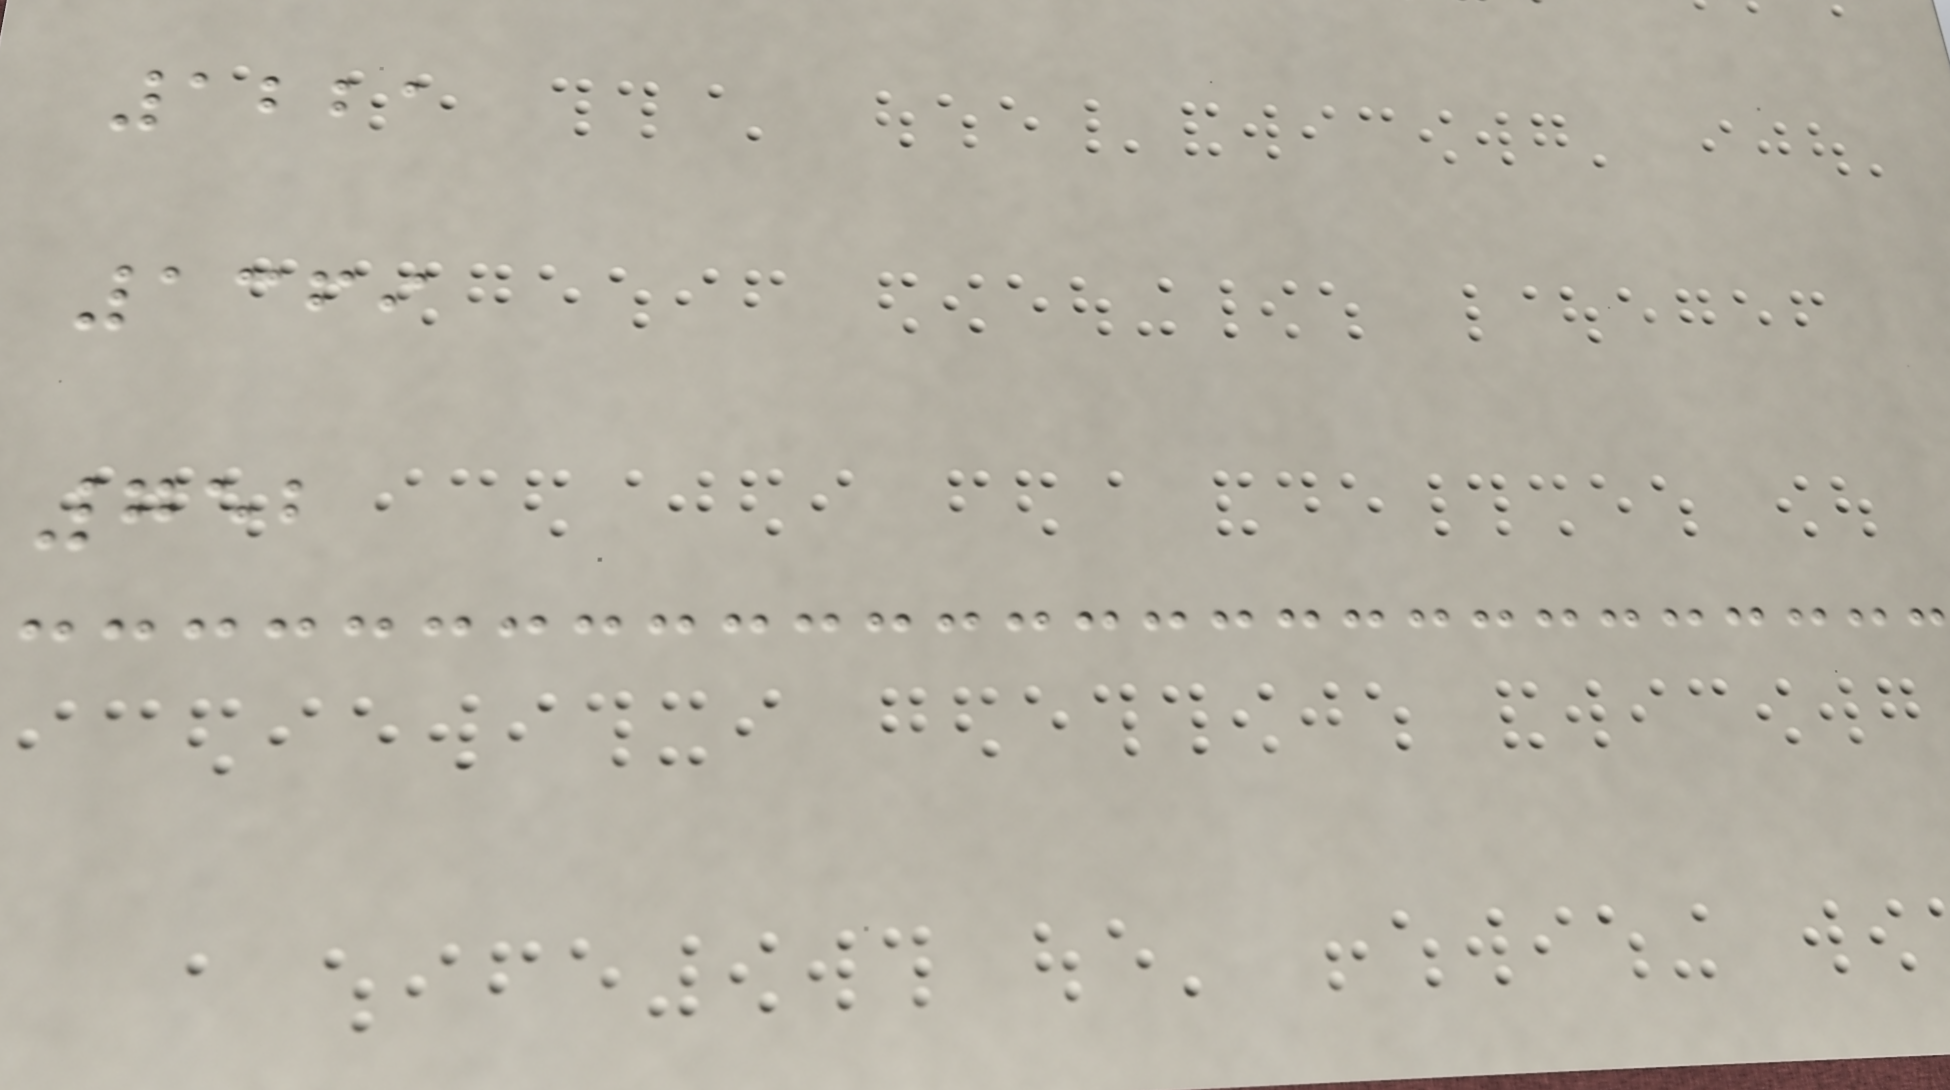1221
1369
752
